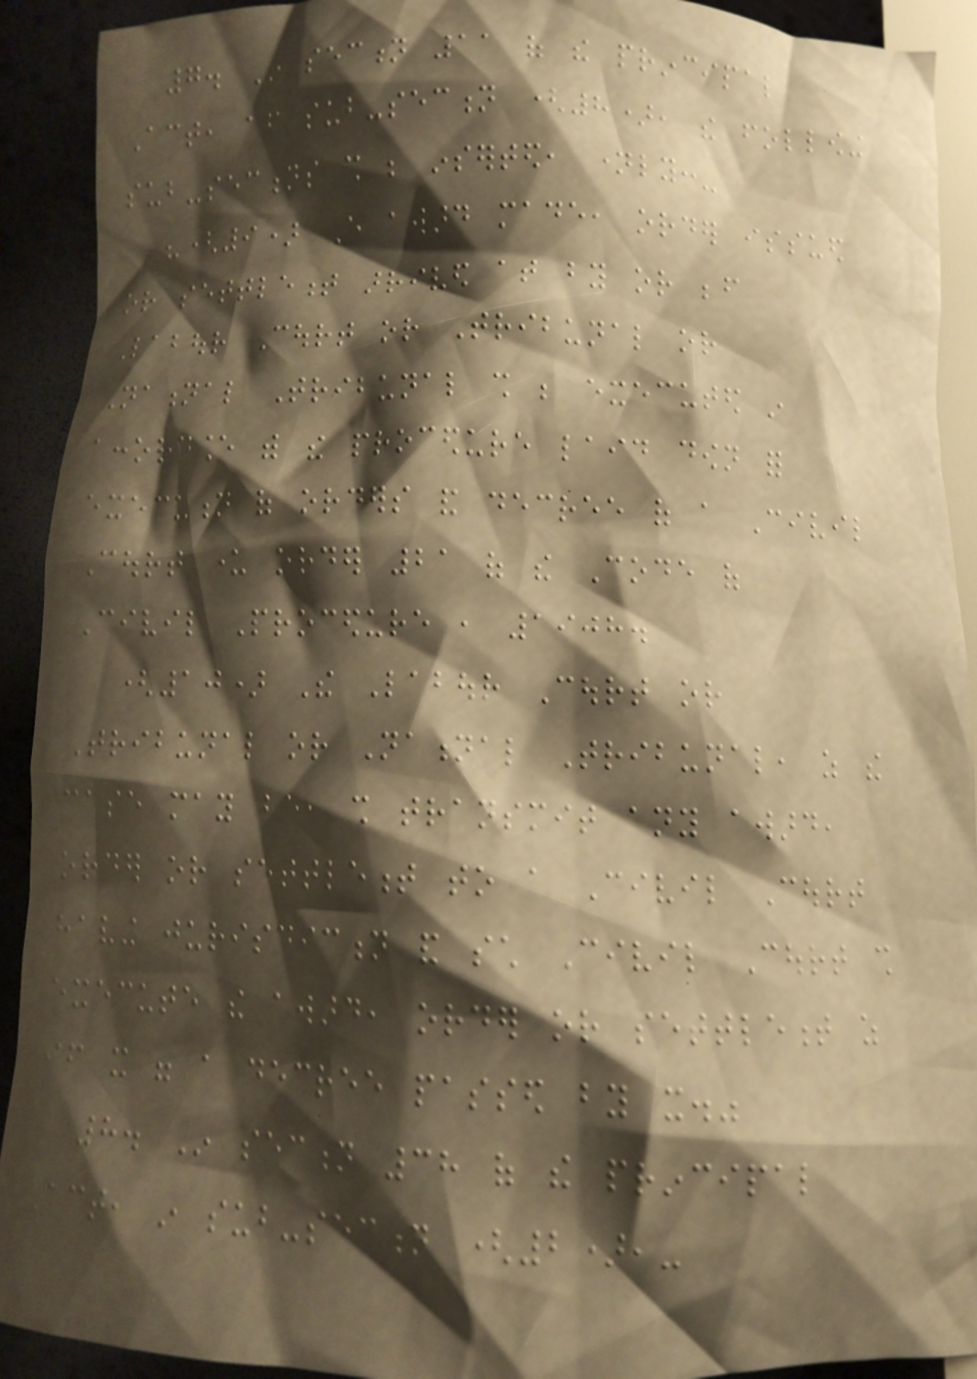7. In section 11 of the principal
Act, after sub-section (8), the following
sub-sections shall be inserted, namely:-
"(9) Every award made, order issued
or settlement arrived at by or before
Labour Court or Tribunal or
National Tribunal shall be executed in
accordance with the procedure laid down for
execution of orders and decree of a Civil
Court under order 21 of the Code of
Civil Procedure , 1908.
(10) The Labour Court or
Tribunal or National Tribunal, as the
case may be, shall transmit any award,
order or settlement to a Civil Court
having jurisdiction and such Civil Court shall
execute the award, order or settlement as
if it were a decree passed by it."
8. In section 38 of the principal
Act, in sub-section (2),-
